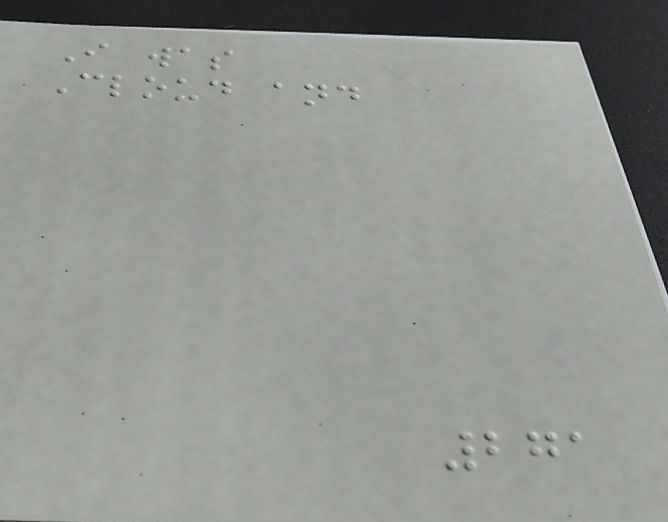I was
Cloud and
271
